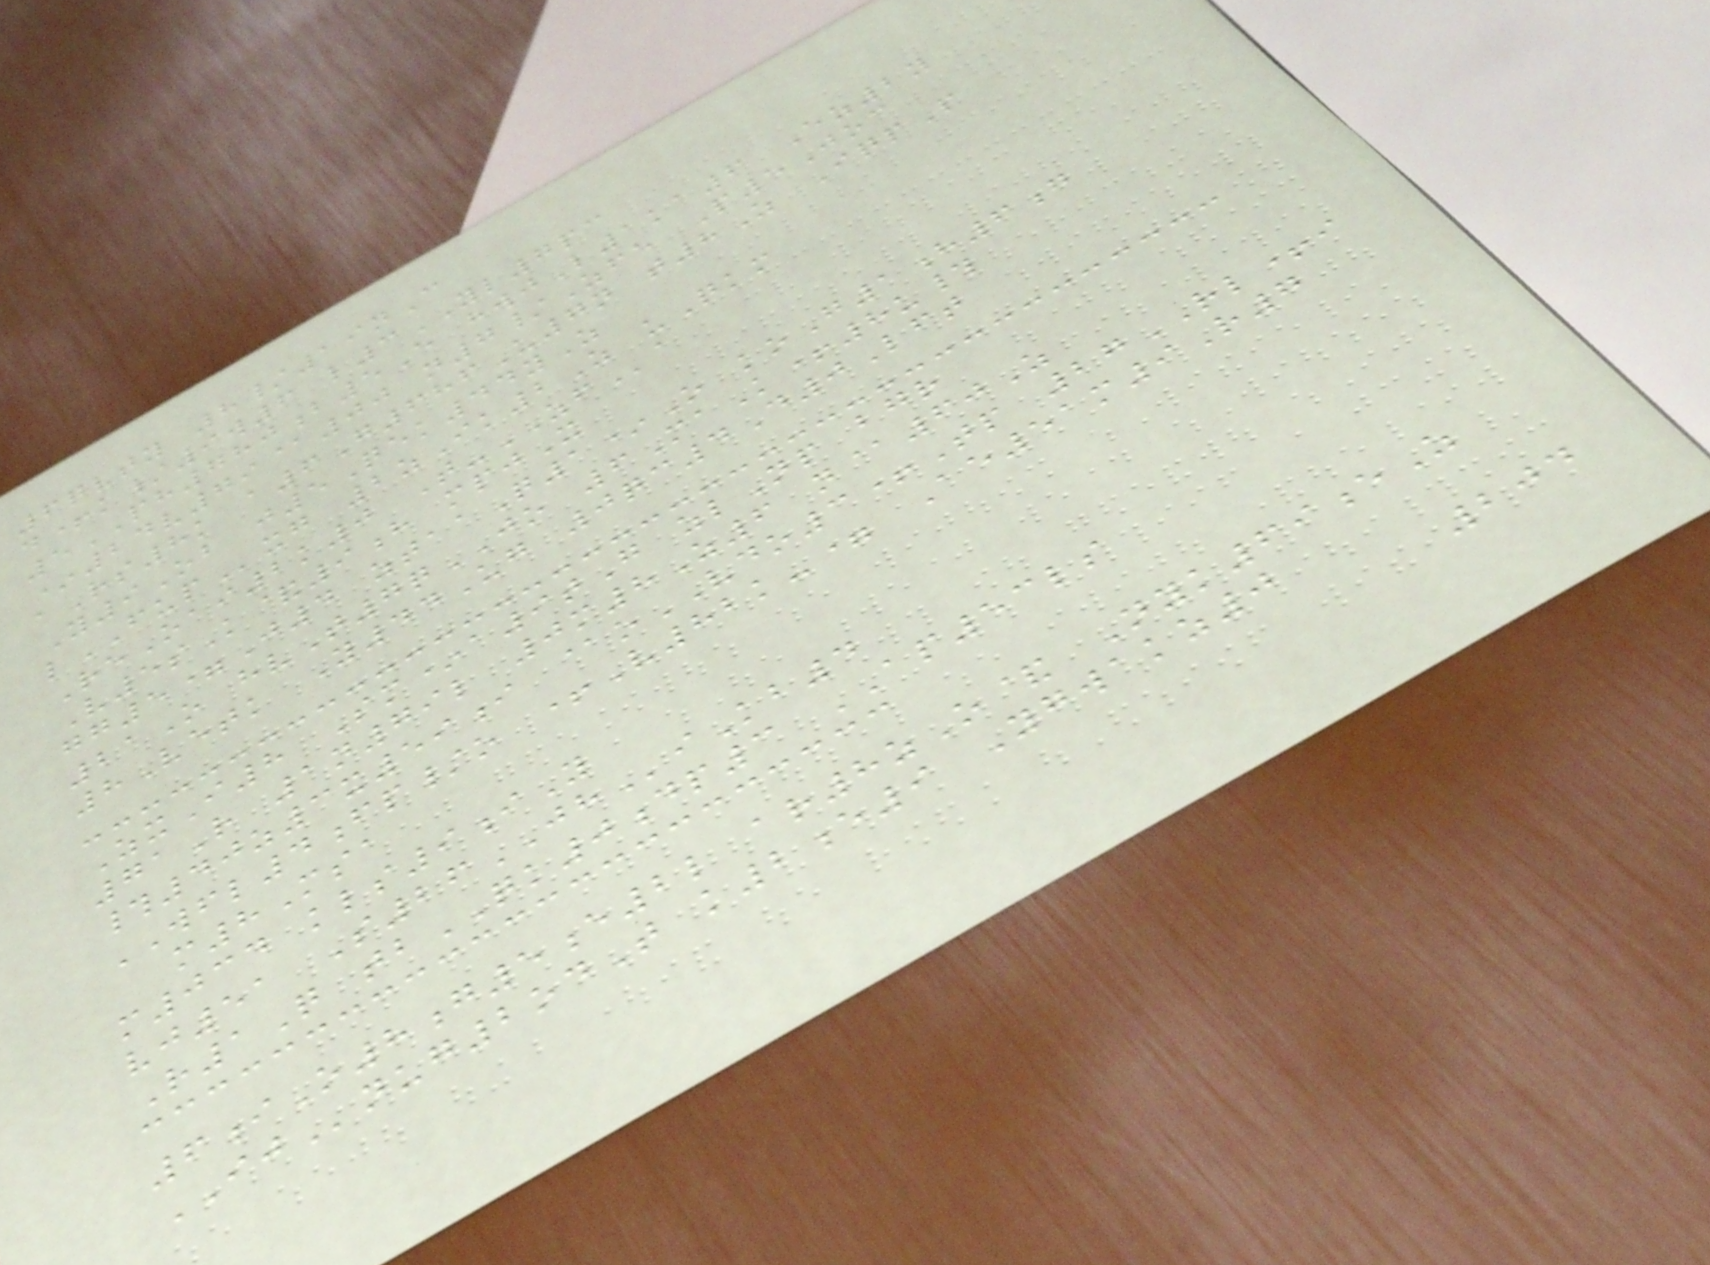6qvty 8/19nC
d+k/9w6 l3YL7pc
5PH780b5E hwjL1ka6 Ez2y
*24v79@00 n7/Zfe P5Joc
aRs8k a6G686U7n t8Z IqpP
Y9Ob j5Qek44yZ
lFUPxg 2zIk2Z uQkm
ReOai2k0 T-ZFa
V5sK&9h mpjX
gg5=J4 ztaaQ1*O koG1h6g
21O hvT7qJO 6MaK+8u#
8Vetk Y44Ug 0qc4D0Lft
ZxI8 Sm*a9tG zlNp bgr
71R 1n79l 0m8Z6 n@60Z
#40z3x59i @oVDO3+Tp 27RL+i
WFL4fp/o +V82k-= Ae51m9R7
m8Msa
m034 kls9iY
vj51 S26JHiKb4
R1Q tbQK0dp3 AP53ls
6iO8g5e2l ar8zO& Nyk69eZ
IJnug2odT k2e9 Ygwakz0
204
